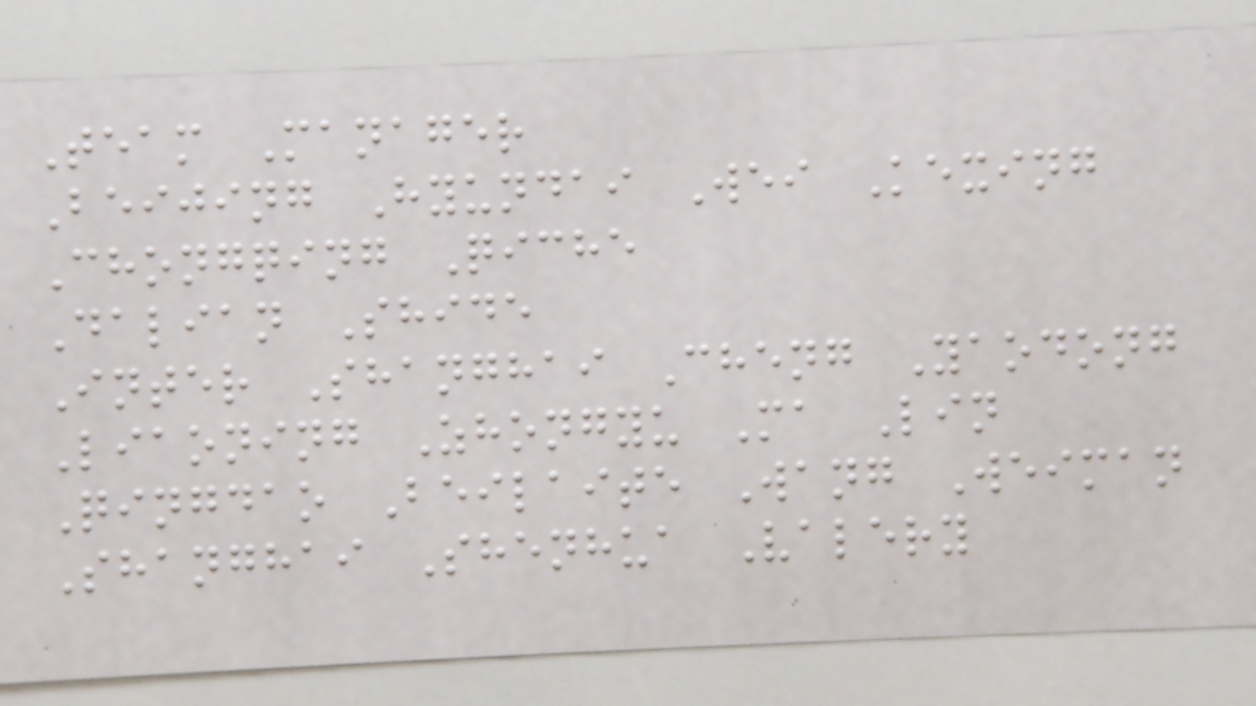Team Manager
Beijing Hyundai Wei Kexing
Chongqing Qiche
Dalian Shide
Inter Shanghai Cheng Yaodong
Liaoning Zhongyu Ma Lin
Qingdao Beilaite Wang Weiman
Shanghai Shenhua Valery
